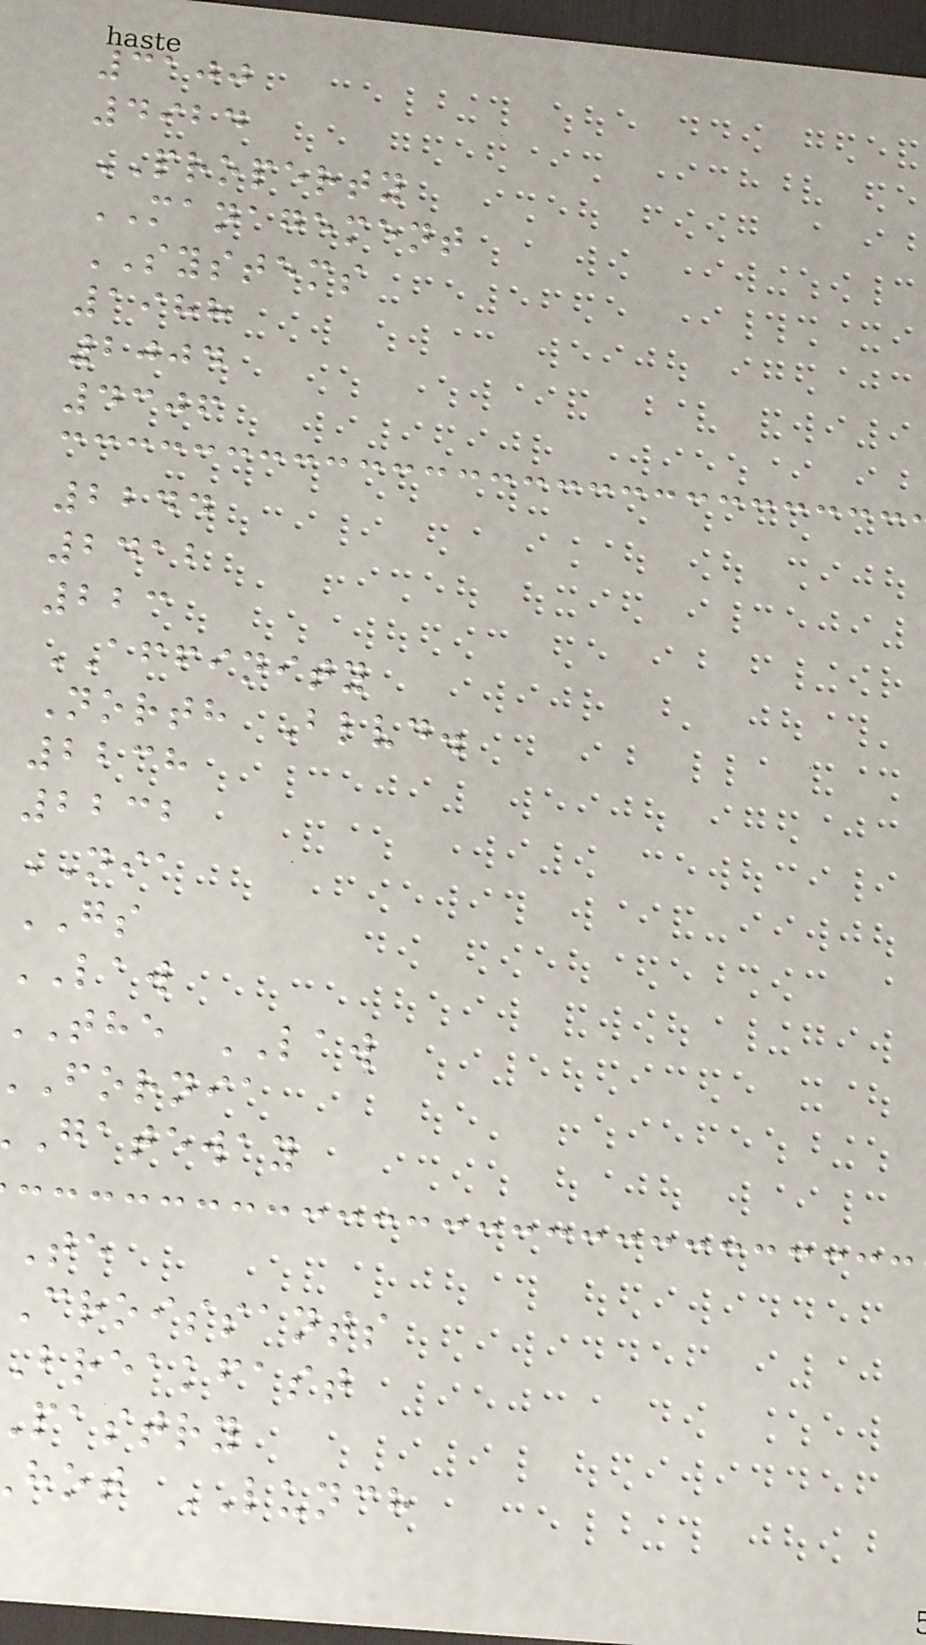3100
4924
PROPERTY
MANAGEMENT
SYSTEMS
1988
2004
4306
2244
2412
223
AFFINITY
North Blvd.
2238
2232
NIA
GS
LAW
the LAW
fornia
gateway
croissants
breakfast
pastry
hot LUNCH
